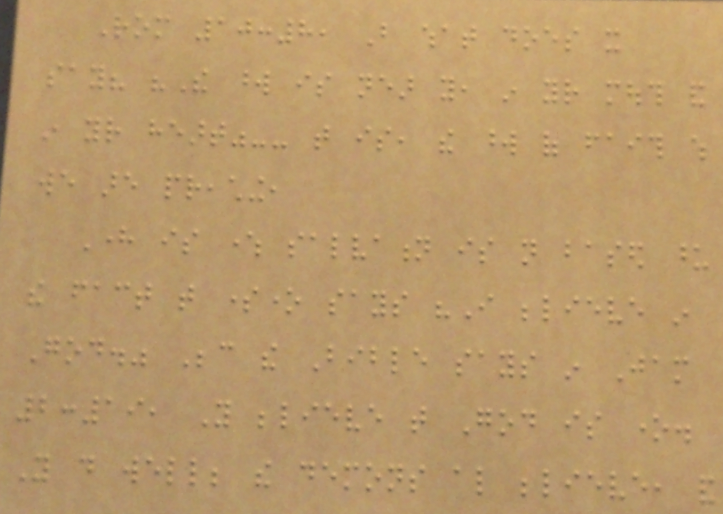Rom 10:8, But what does it
say? "The word is near you, in your mouth and
in your heart"-- that is, the word of faith which
we are preaching,
Here is where salvation is not based upon
the fact that someone says "I believe in
God." Because the Bible says in Jam
2:19, You believe that God is one.
You do well; the demons also believe, and
